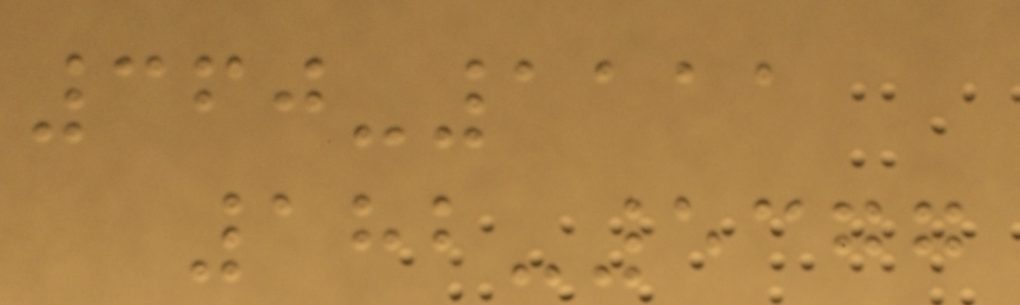360-1111
182-5377
